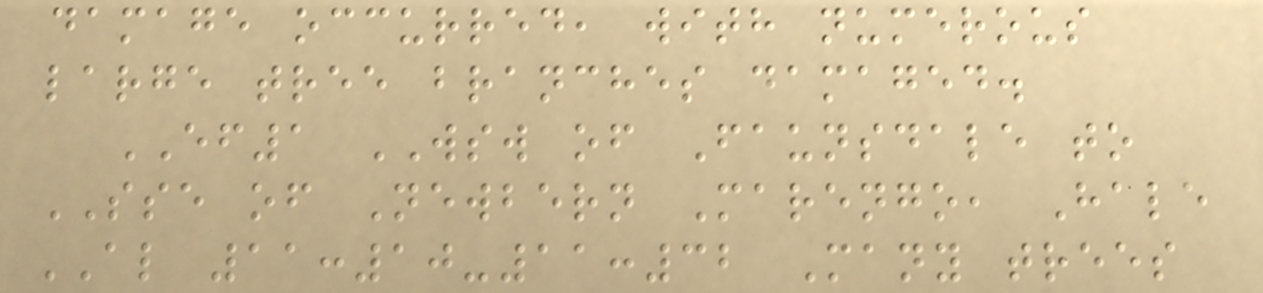damage occurred, with numerous
large tree branches damaged.
EF1 WSW of Faunsdale to
SSE of Newbern Marengo, Hale
AL 11:10-11:32 Many trees
